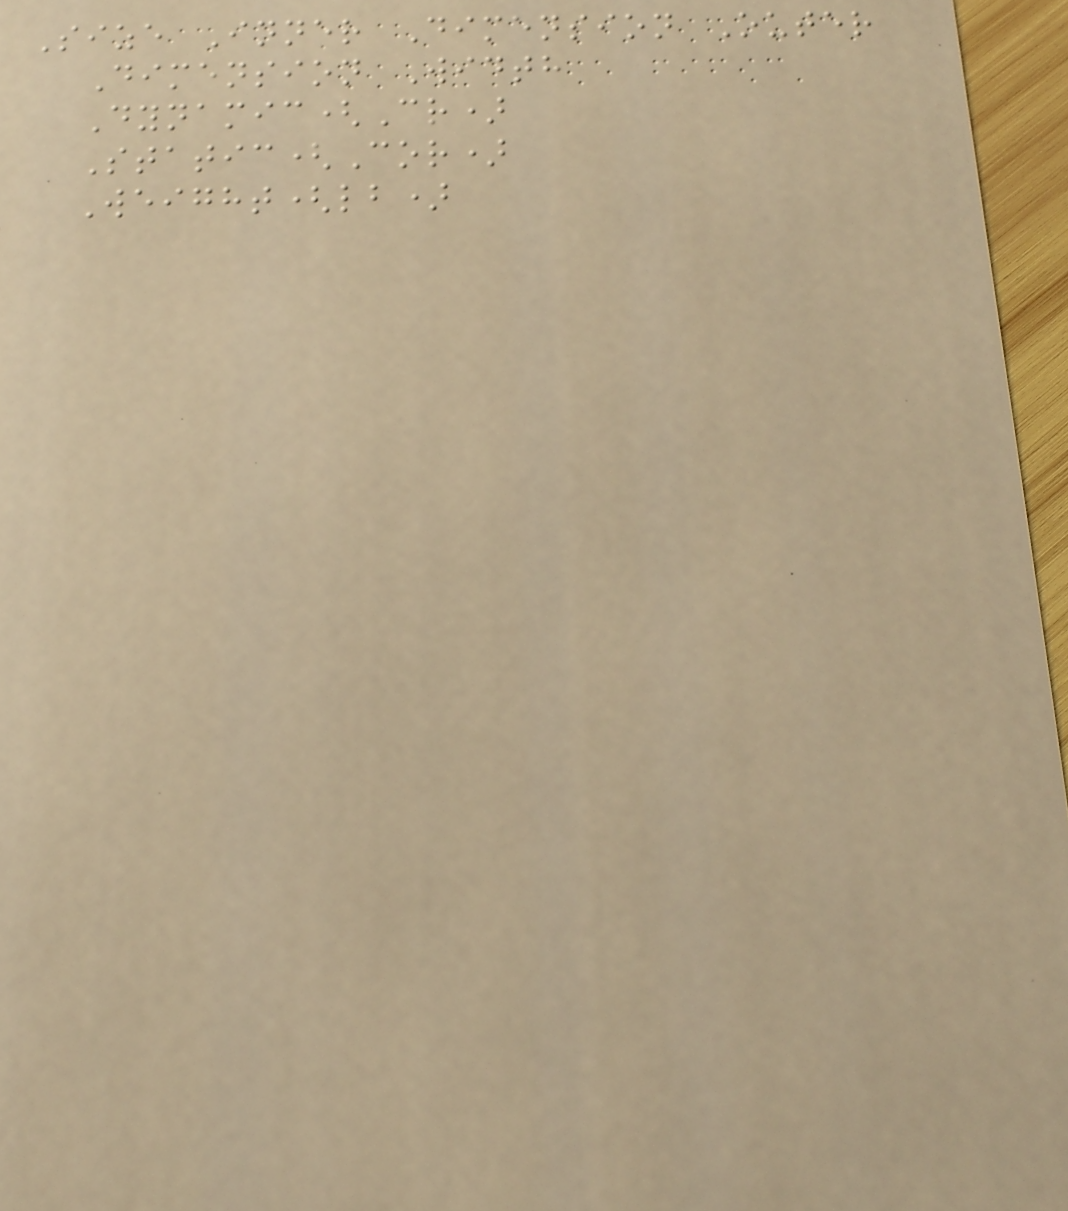Size Inner Dimension Outer
Dimension Width
Dynamic(Cr)
Static(Cor)
Weight(lb)
